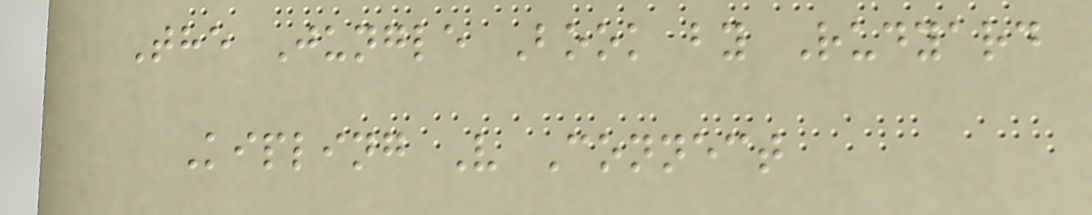The Jungle Book by Rudyard
Kipling V Connect
